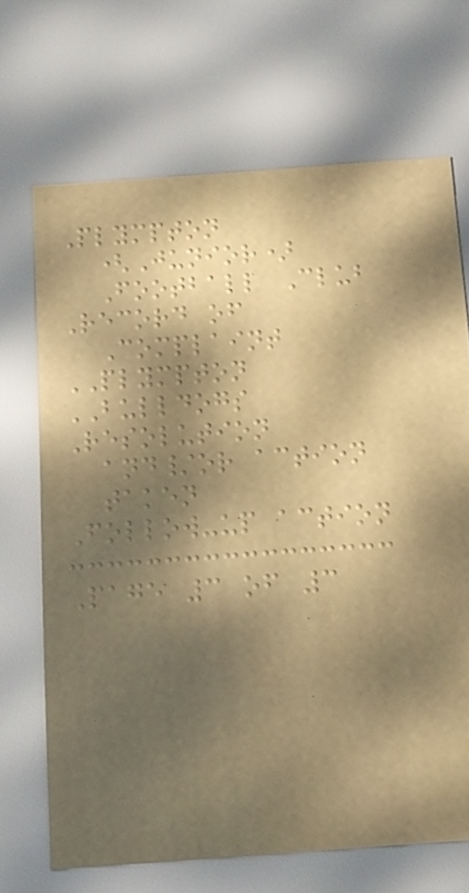Plympton
(Junior)
Football Club
Record of
Complaint
PLYMPTON
BULLDOGS
Resolution
and/or action
taken
Follow-up action
Page 3 of 3
